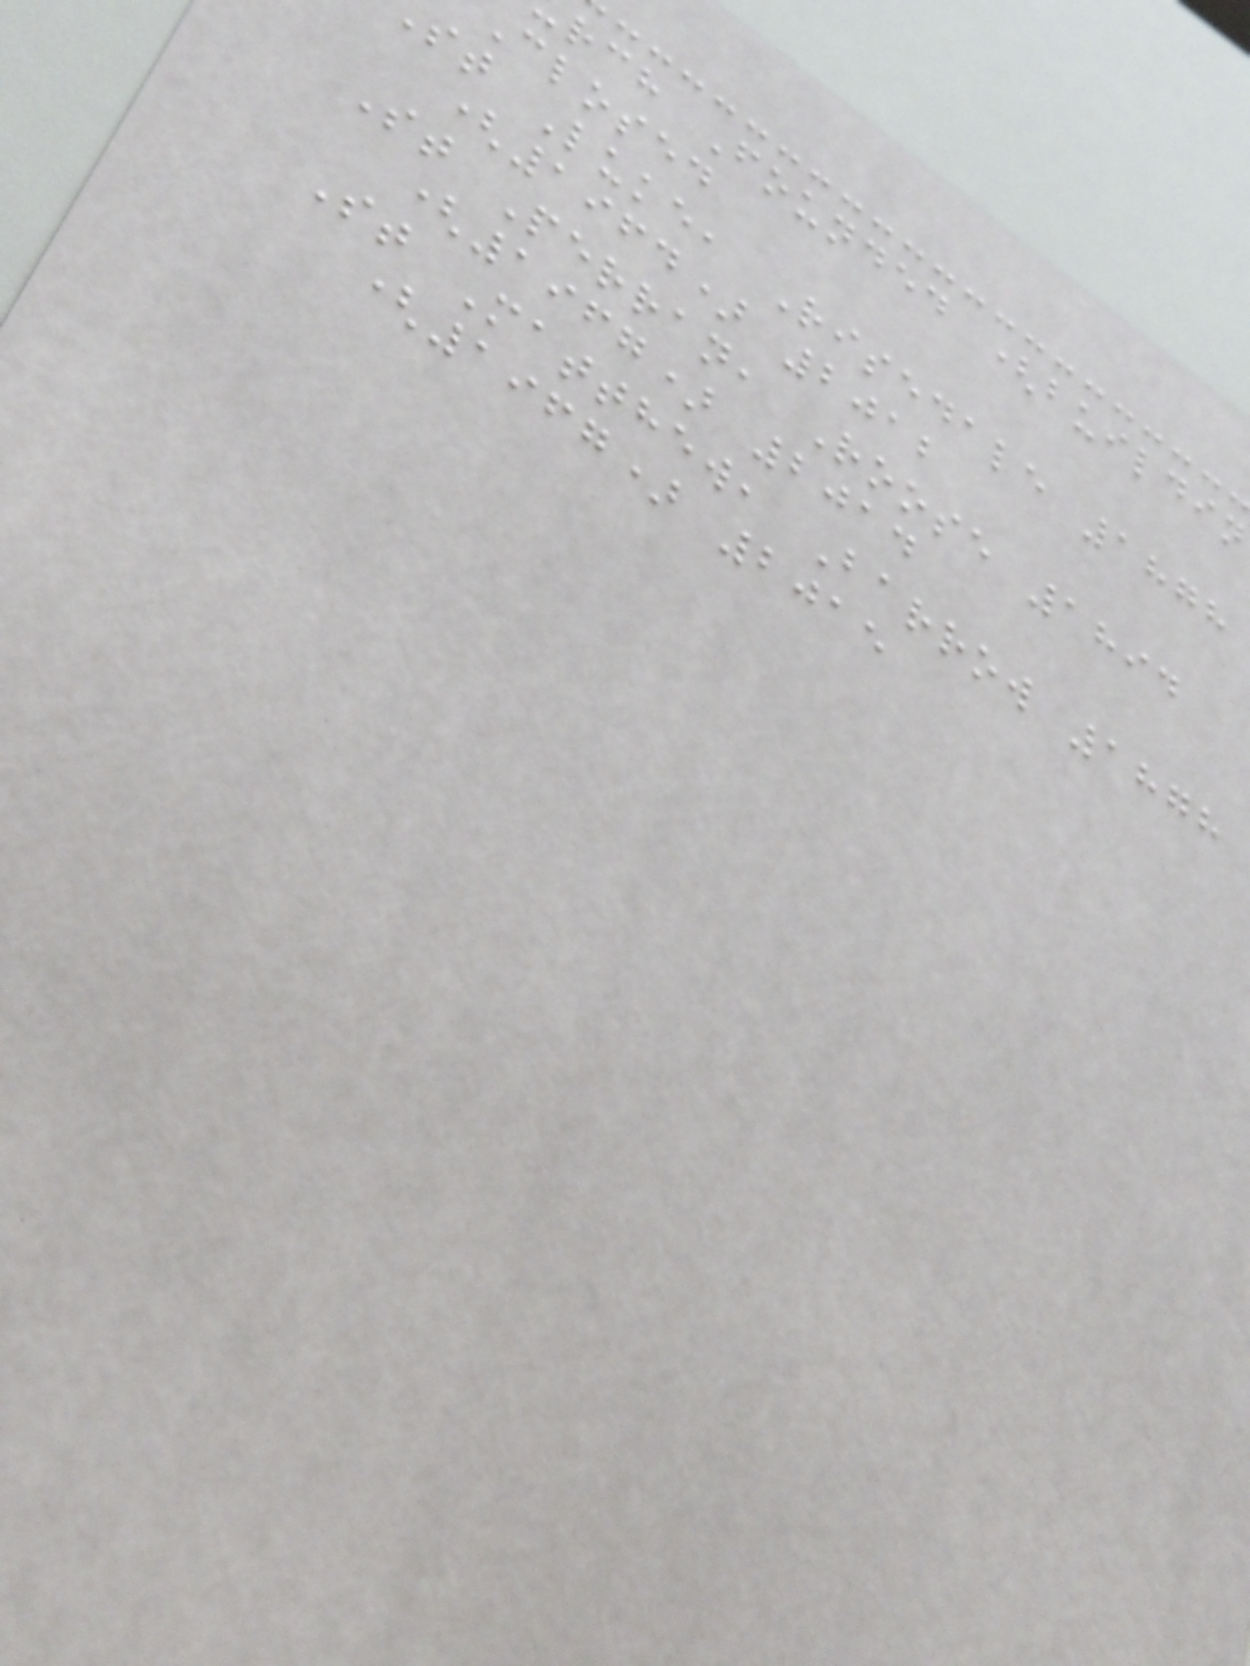rch Founded (buildin
Closed
st Luke, Risedale 1878
(1964) 2012
St Perran, Roose 1894
(1967) 2014
St Matthew, Barrow 1878
(1967) 2015
